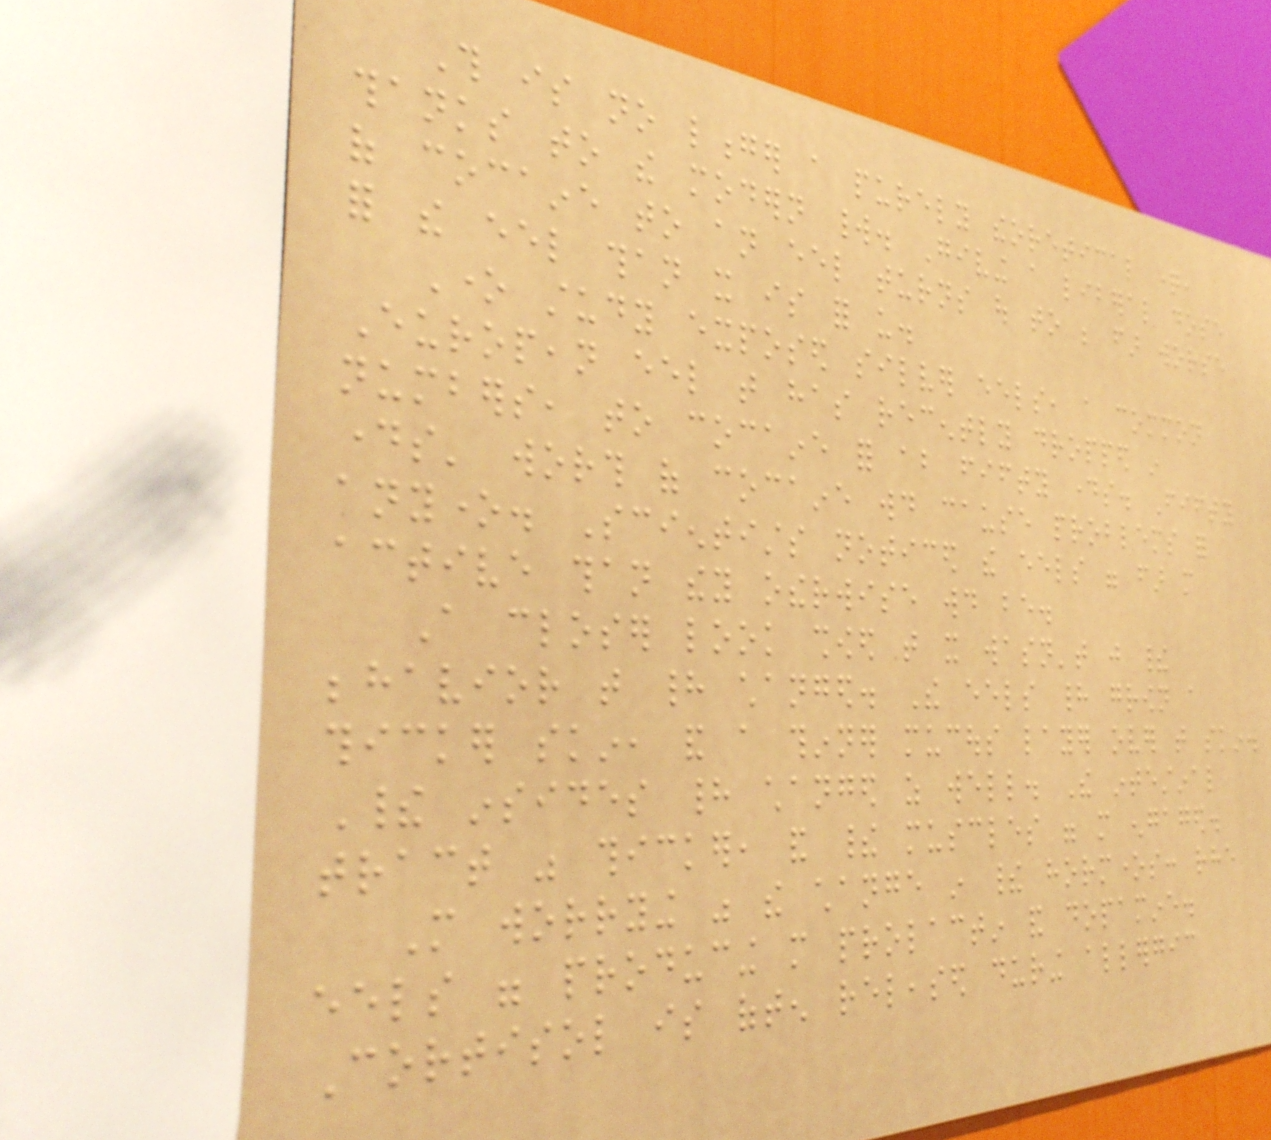This is no longer a purely theoretical question,
thanks to the modern world. Giving a liberal dose
of cocaine to an eel turns out to be far worse
for the eel than it is for us.
One study exposed silver eels, a common
European eel that has recently dropped in
numbers, to cocaine for about fifty days. Fifty
days' worth of cocaine would cause problems for
anyone. Scientists noticed the eels were far more
active than they otherwise would be.
A closer look showed that it wasn't just their
behavior that had changed. The eels had grown a
thicker skin, and a thinner mucous layer over that skin.
Their insides had changed as well. The intestinal
tract was thicker, and their muscles were more engaged.
More worrying was the change in their hormones: rhe
eels were producing more prolactin and dopamine.
Cortisol is often released during allergic
